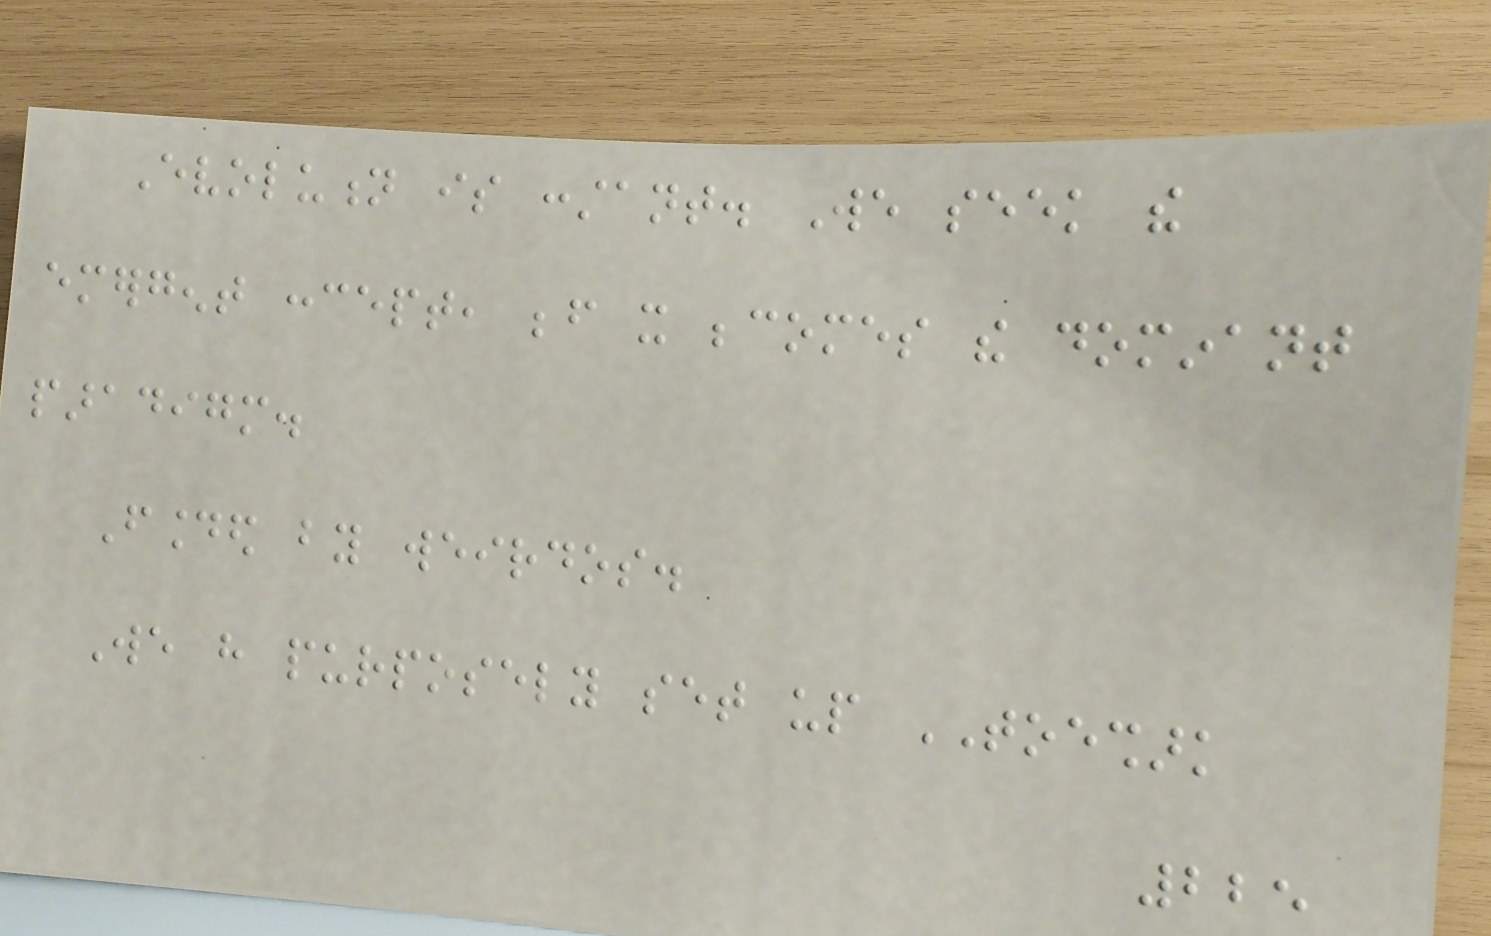Evolution is constant. We seek the
emergent concept, before it becomes the dominant
paradigm.
Founded by weirdos.
We have purposely set up TOESHARK
225
